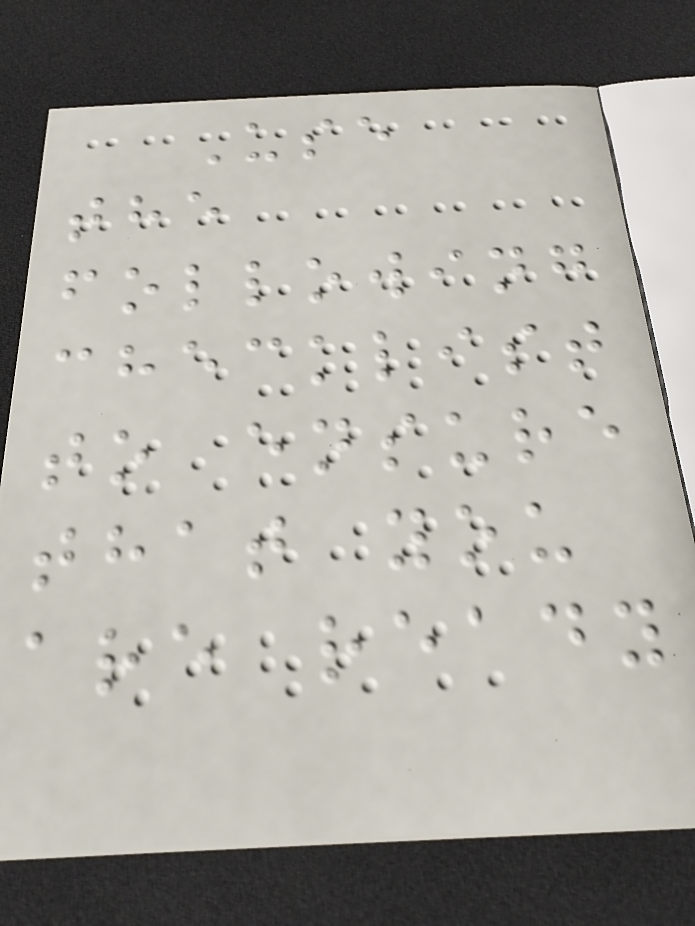Use
the
following
checklist
to ensure
that you
are ready
